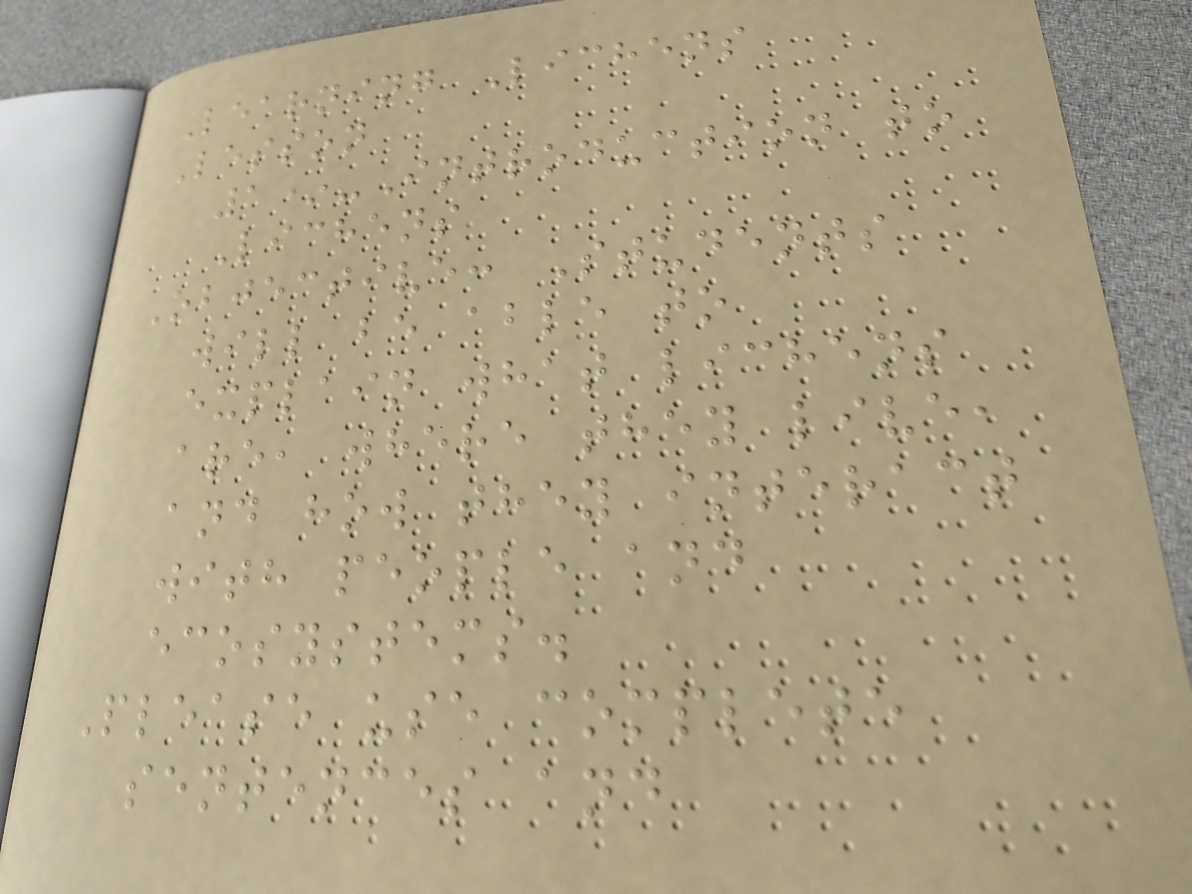Learning Lichens
Lesson
1*-Introduction to
Lichens
Objective: Students
will be able to
explain what lichens
are, where they live,
and how they interact
with people and
ecosystems.
Please use complete
sentences and
